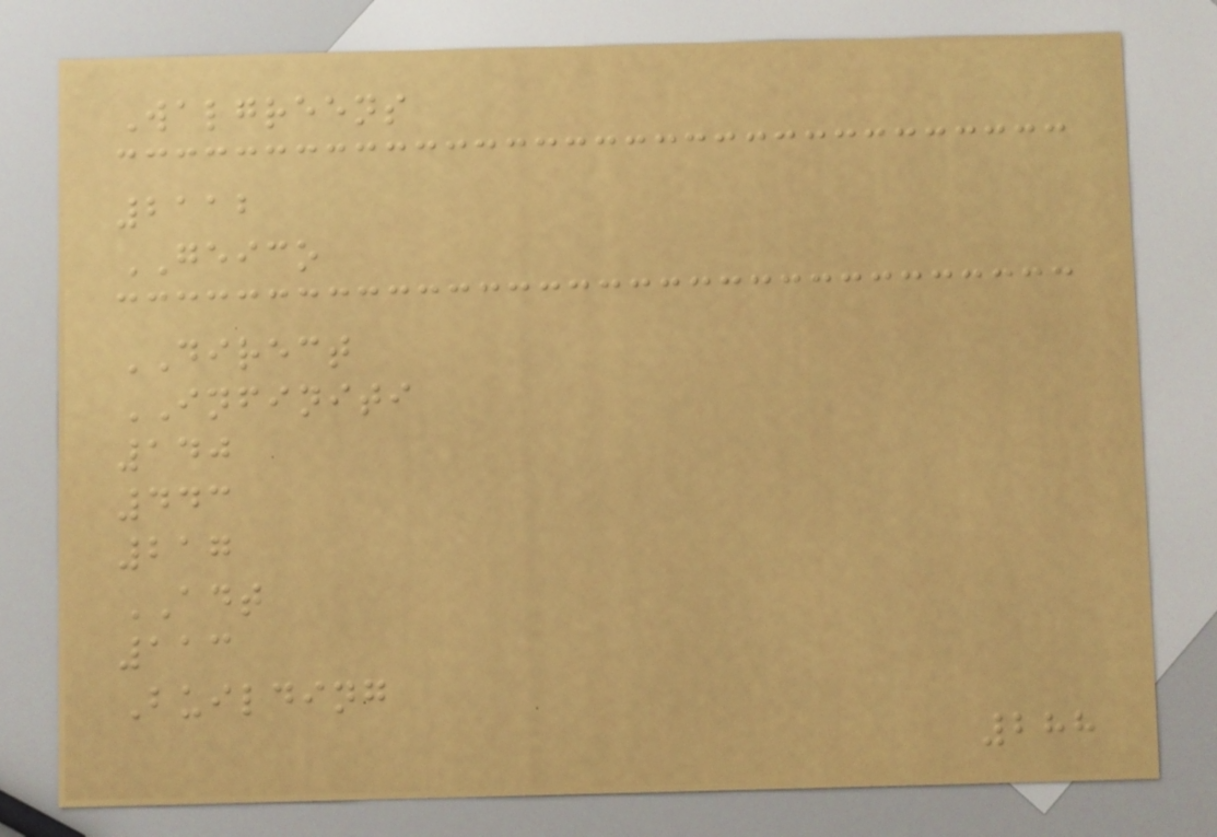Walgreens
2112
GEICO
DIRECT
INFINITI
140
443
217
ADT
113
Building
288
